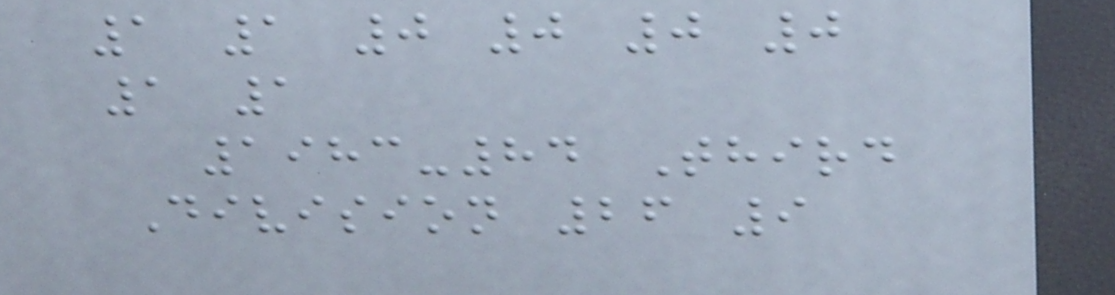1 1 0 0 0 0
1 1
1983-84 Third
Division 26 9
